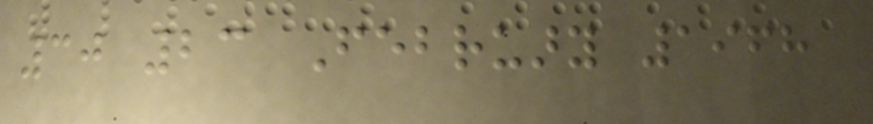30 23 February 1968
